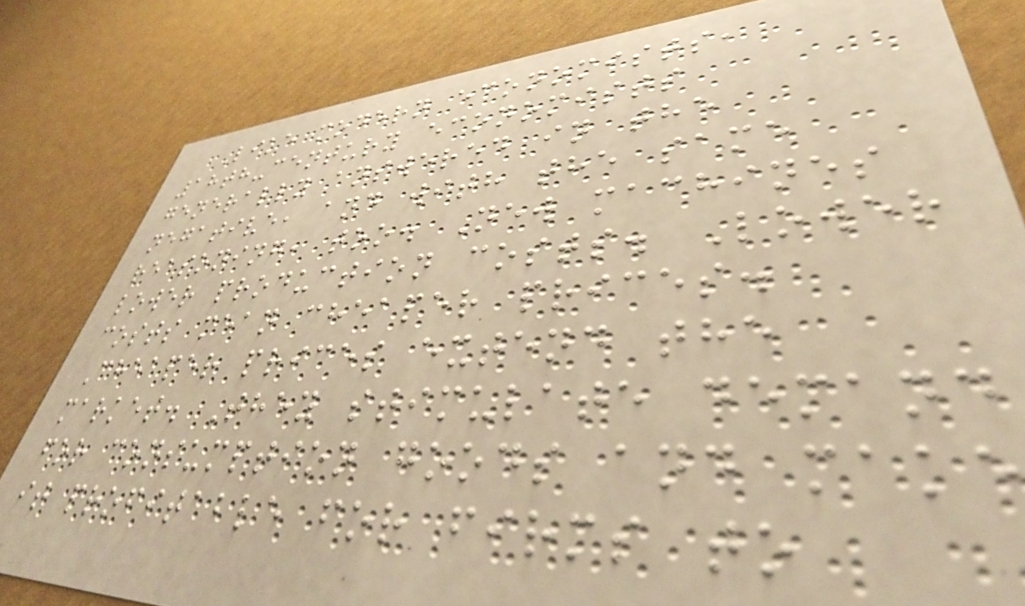Like modern economists,
18th-century economists
generally answered in the
negative, and with the same
reasoning, too. New machines
lower production costs. Lower
costs mean cheaper prices.
Cheaper prices extend the
market. They stimulate demand
for consumption goods and make
it profitable for firms to
